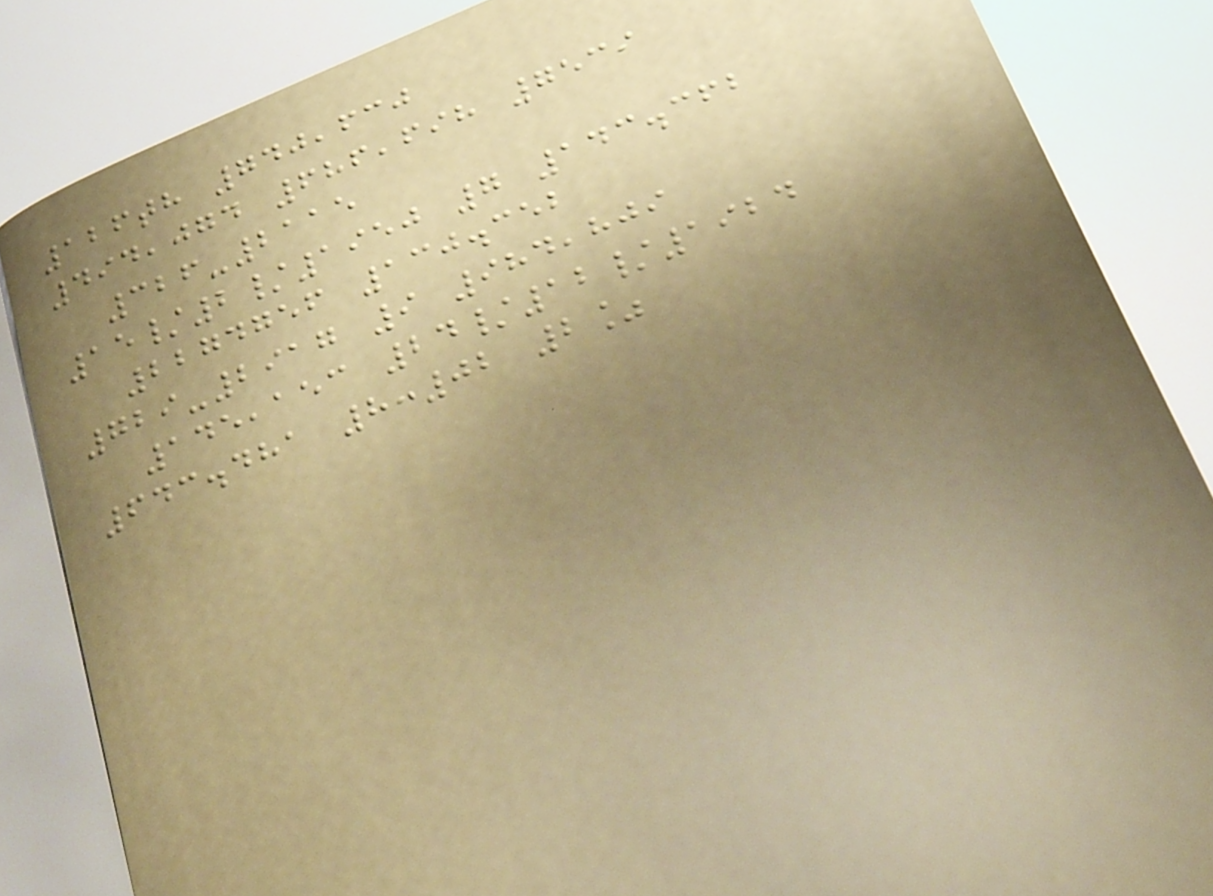126th 740,630
494,074 686,698 7539
326-2115
15/2/1950 7 143.362
2274756 130.352
729-2917 9 984,809
145,153 24/12/1924
643.481 8:02 2%
